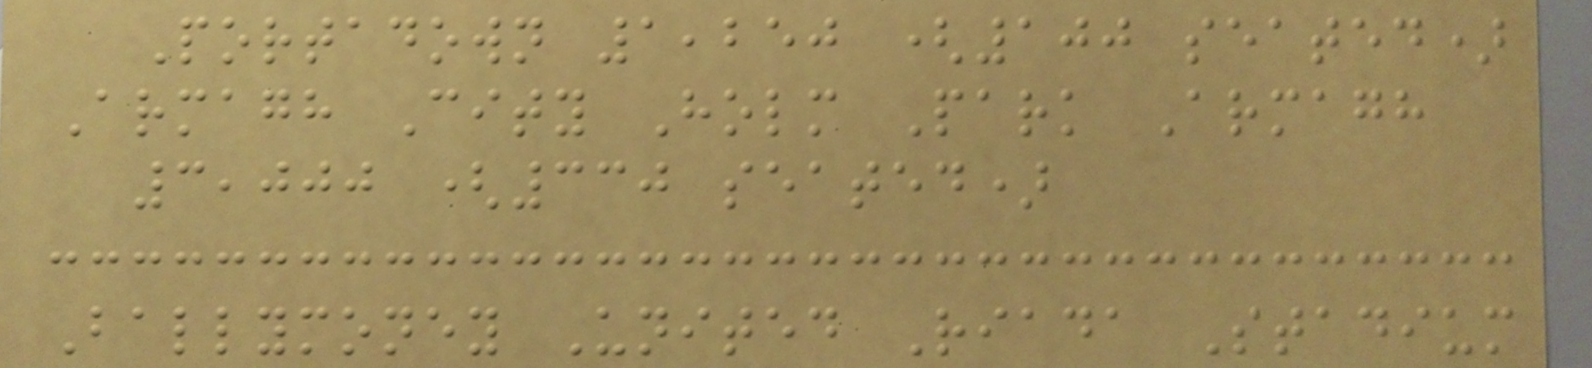Portadown 1,250 (100 seated)
Armagh City Holm Park Armagh
3,000 (330 seated)
Ballymoney United Riada Stadium
